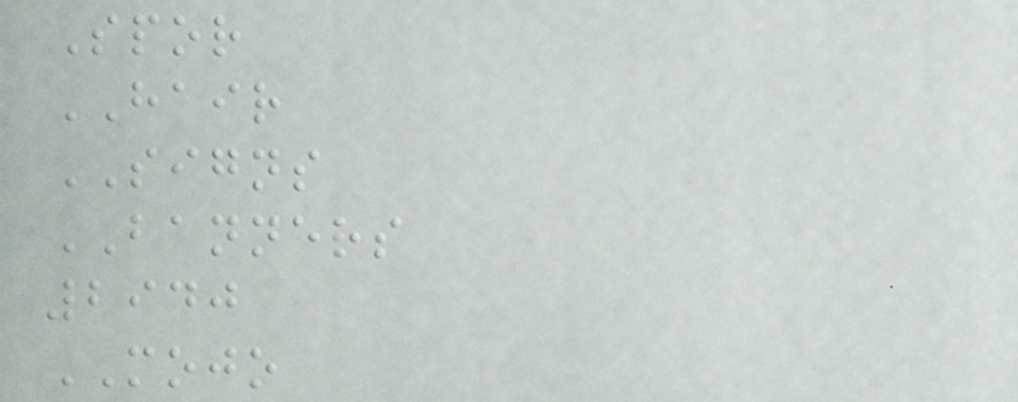Spor
HAIR
SIGNS
BANNERS
2940
MOJO
